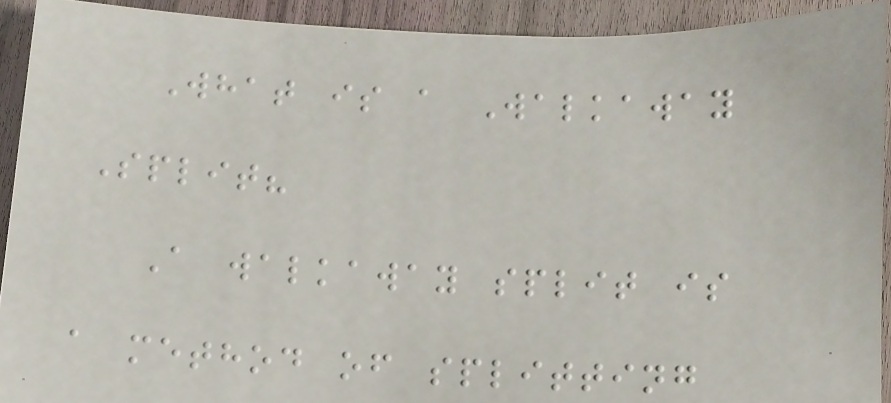What is a Walkaway
Split?
A walkaway split is
a method of splitting
